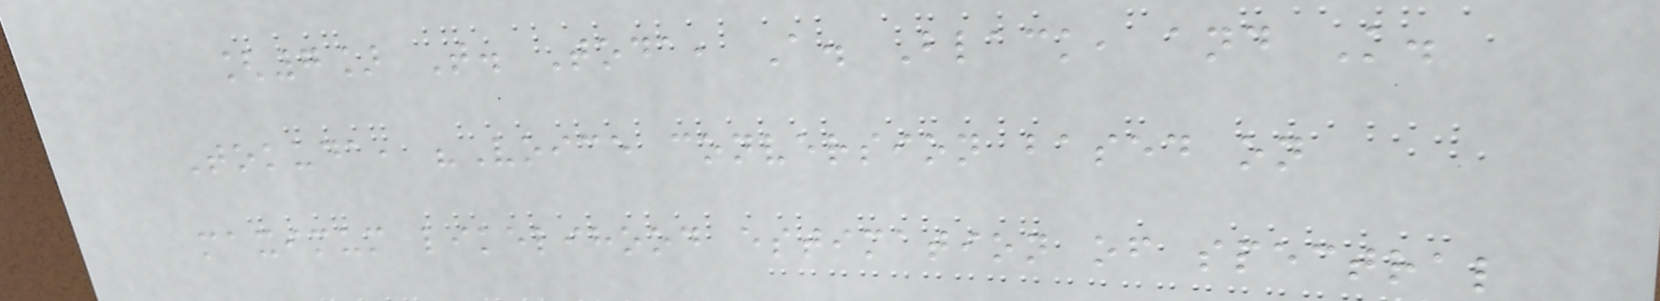[7] T. Toda, A. Black, and K.
Tokuda, "Voice conversion based on
maximum likelihood estimation of spectral
